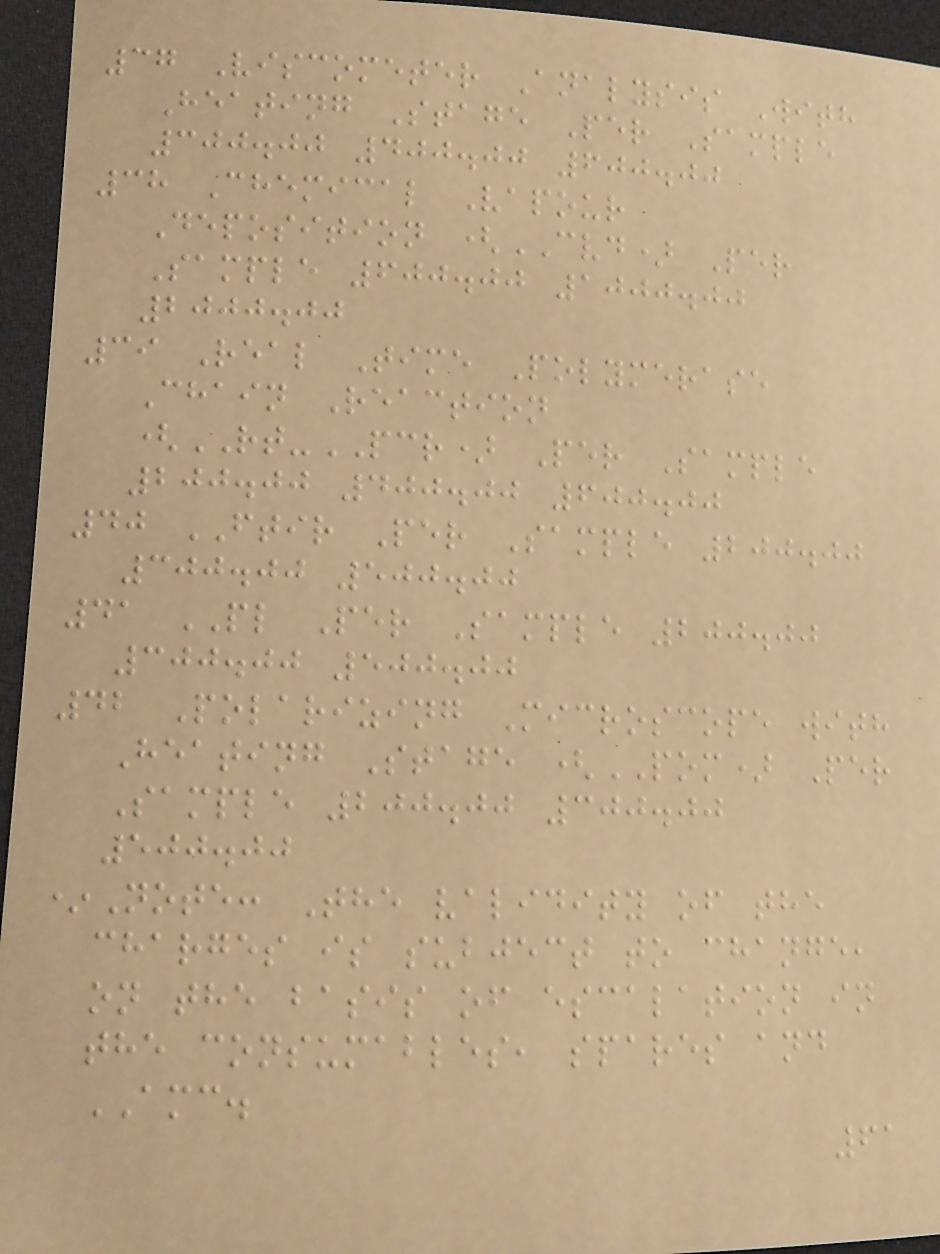37 Viscometer Analysis With
Heating Stage Per Sample
300.00 400.00 600.00
38 Chemical Vapour
Deposition (CVD) Per
Sample 600.00 1000.00
2000.00
39 Real Time Polymerase
Chain Reaction
(RT-PCR) Per Sample
200.00 400.00 600.00
40 FTIR Per Sample 200.00
300.00 500.00
41 PL Per Sample 200.00
300.00 500.00
42 Polarizing Microscope with
Heating Stage (POM) Per
Sample 200.00 300.00
500.00
*Note: The validity of the
charges is subject to change,
on the basis of escalation in
the consumables, spares and
AMC.
61
